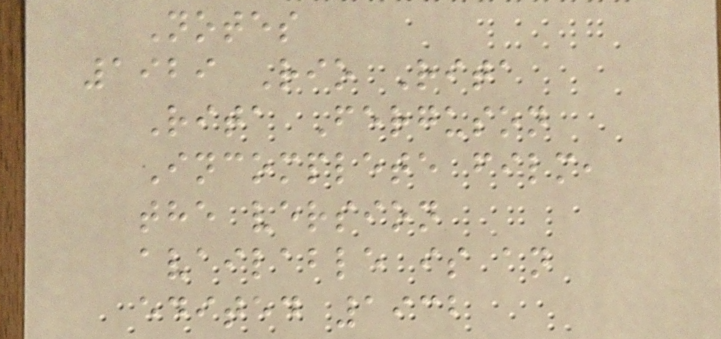Notes
1929 Rio Rita
Rita Ferguson
Incomplete film,
the version
available is an
edited 1932
